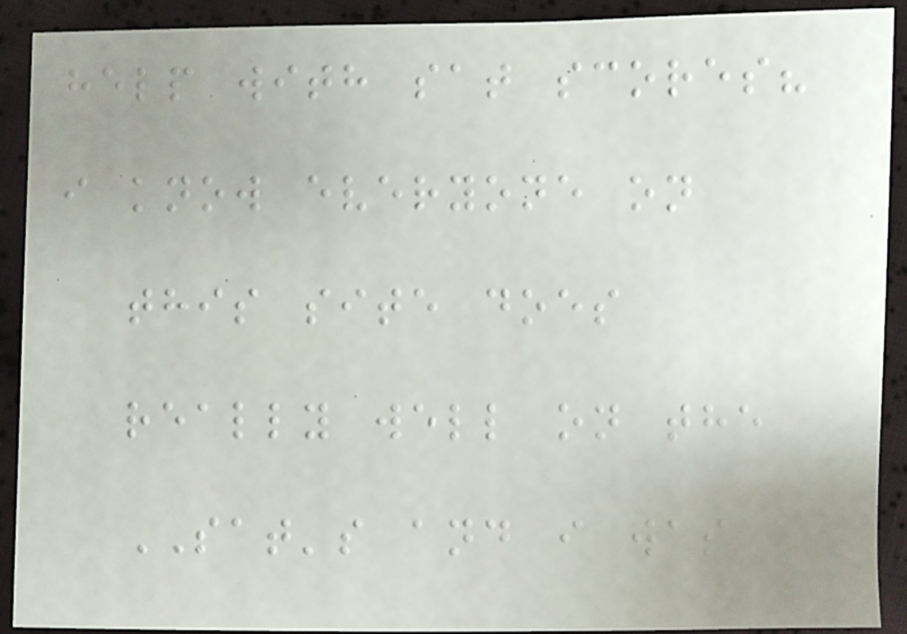help with sat scores?
i know everyone on
this site does
really well on the
SAT's and i was
